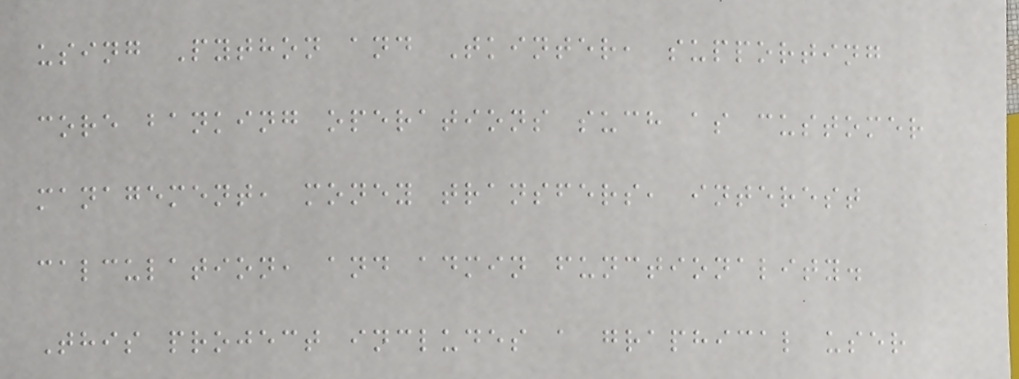using Python and Tkinter, supporting
core banking operations such as customer
management, money transfers, interest
calculation, and admin functionality.
This project includes a graphical user
